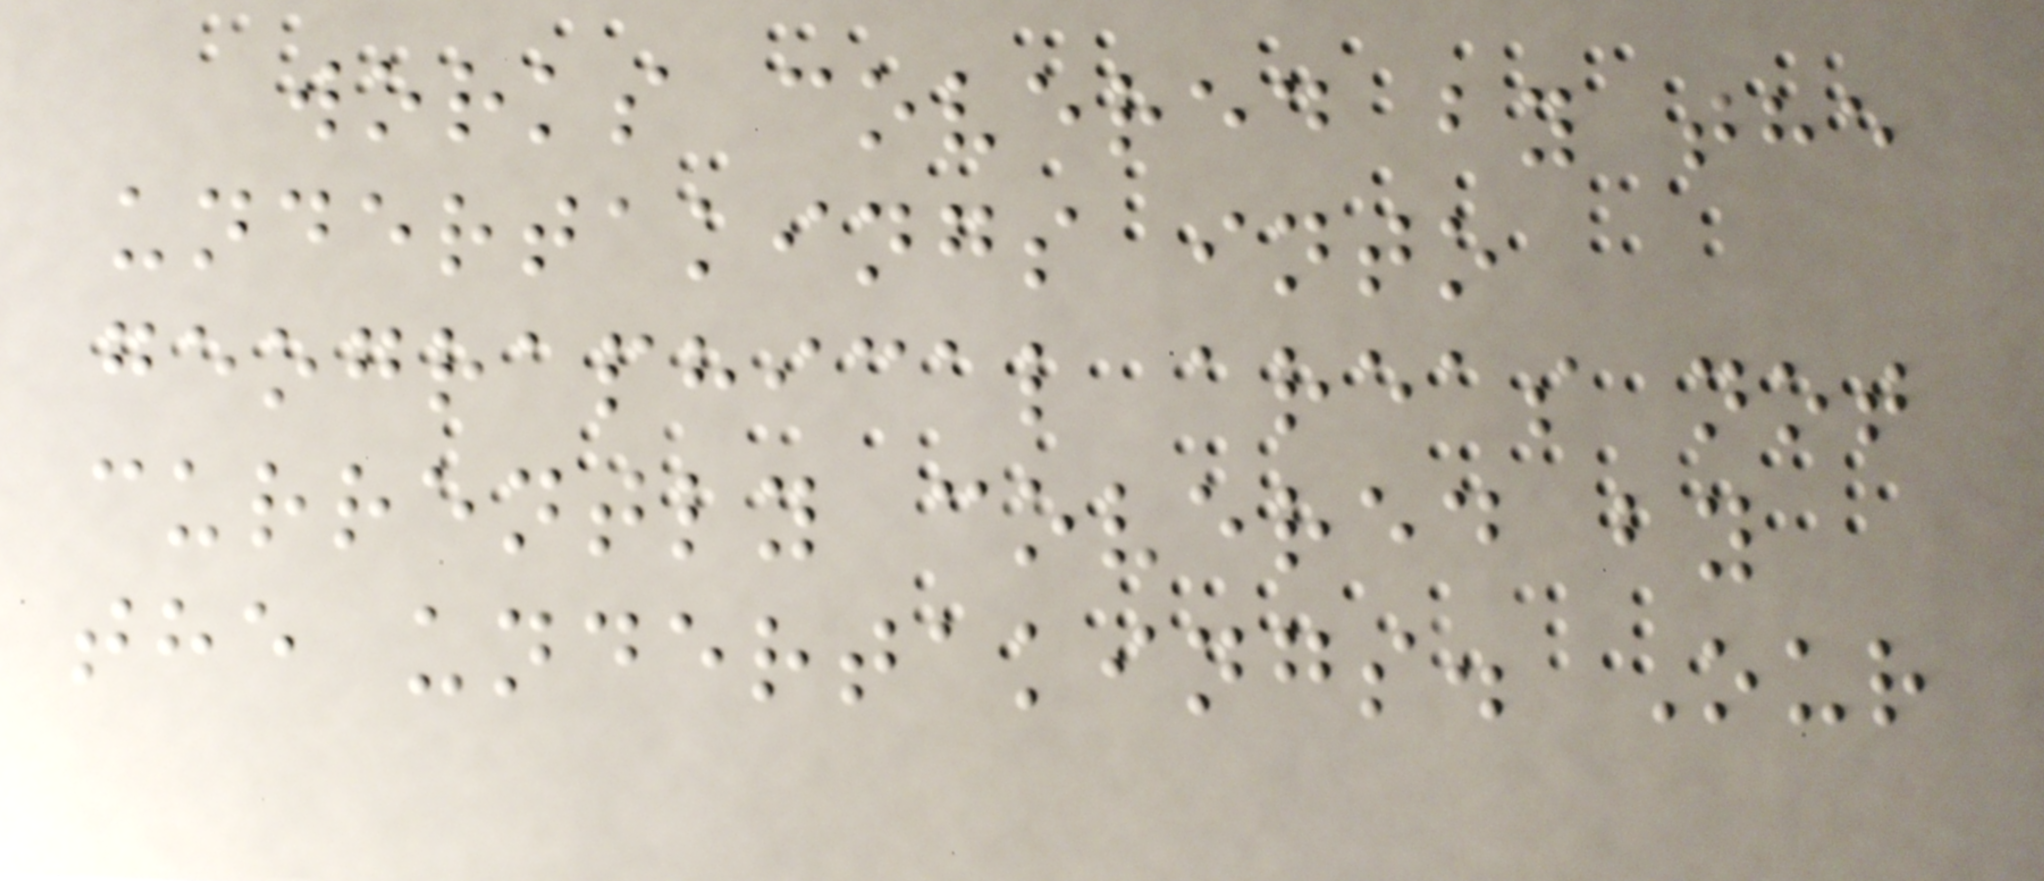works covered by the
undertakings into
geographical areas not
currently covered by
the undertakings. Our
